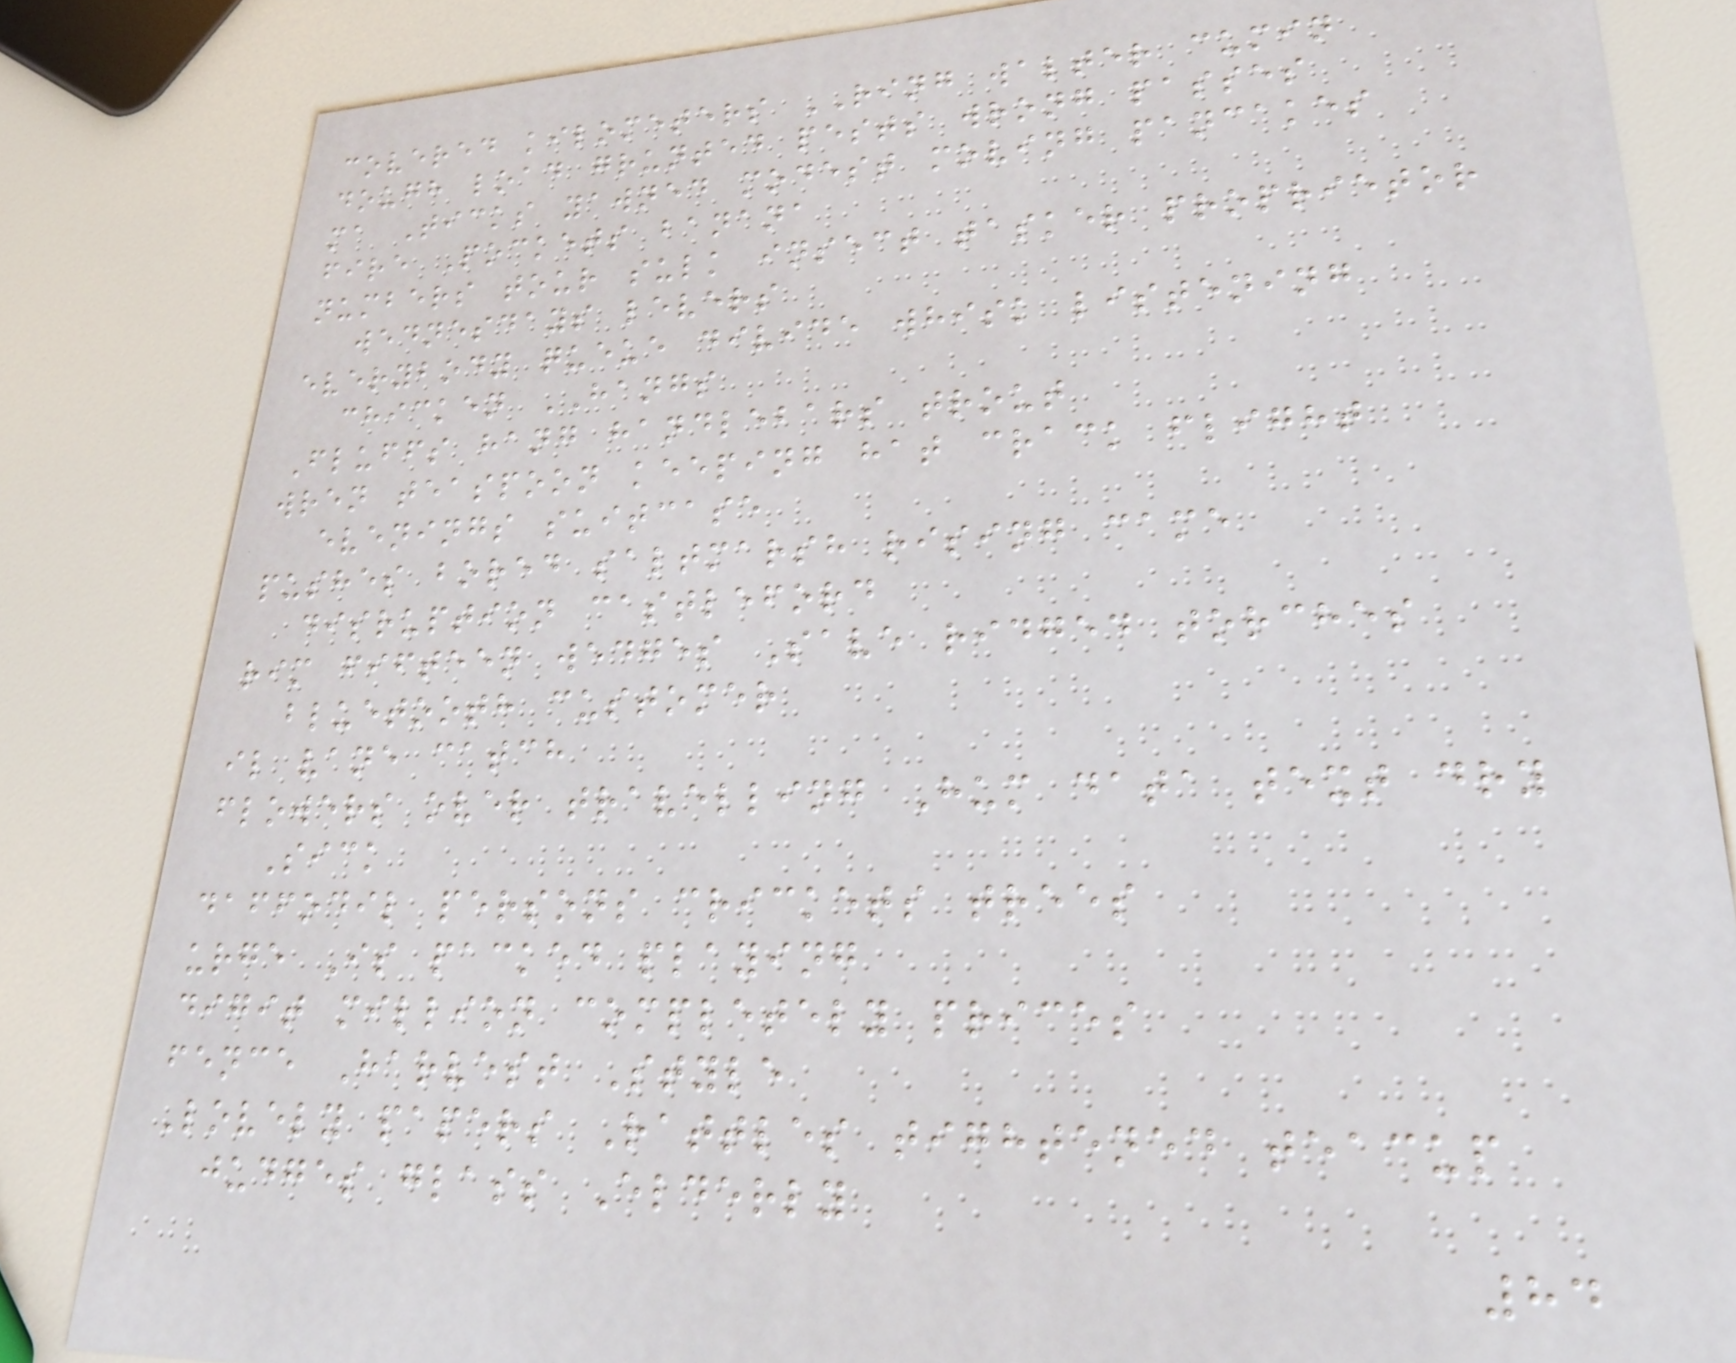covered kilometers RING walter cumin
dough load grunted pests wrong passes
ma Ticks yawned modest moving pancakes
fire Pockets banana
numbers tour sulk insect tasker proprietor
wednesdays levers
everybody queue divide whisk listening
chicken HANGS
Fluffs hang handlebars trout
wren teaspoon keeping hat crack flight
evenings suitcase
pushes bored saltmarsh rising came
disruption castleford
rim fifteen wedges Save ridged torches
bluetooth customer
il vane catch
flowers over travelling Hum data text dry
Sick
daffodil persons crickets trees
urge Is packed playing
digit million completely prices
fence Harvest Style
Lovely papers Rattles tightened teacup
judges glass Elderly
84
